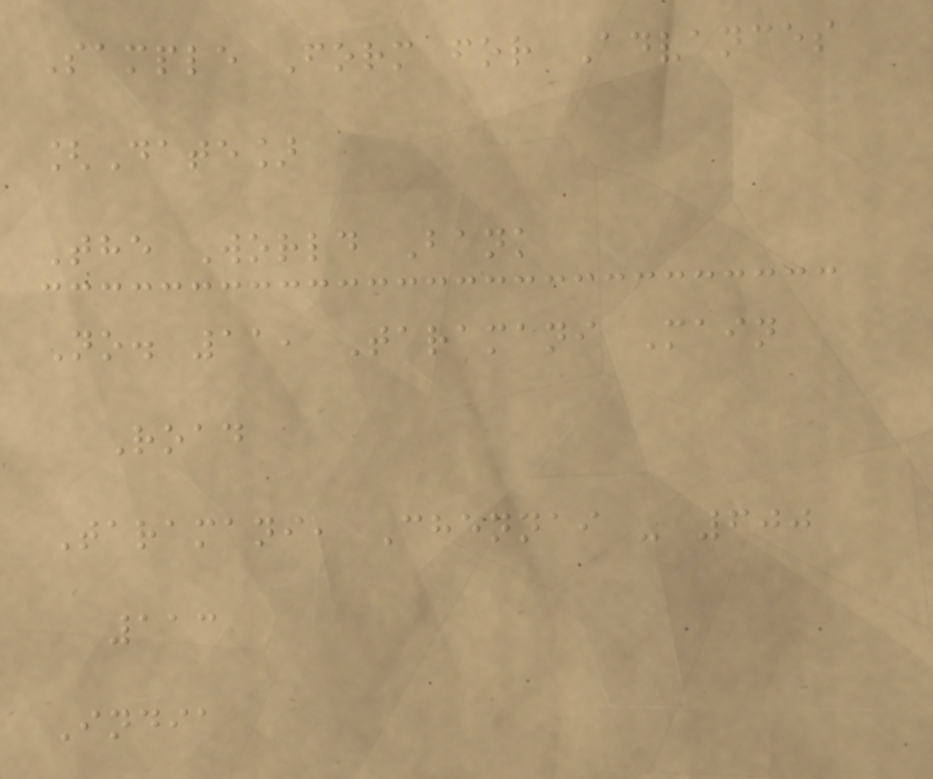Sample Form for Advances
[Date]
The World Bank
No. 11, Taramani Main
Road
Taramani, Chennai - 600
113
India
